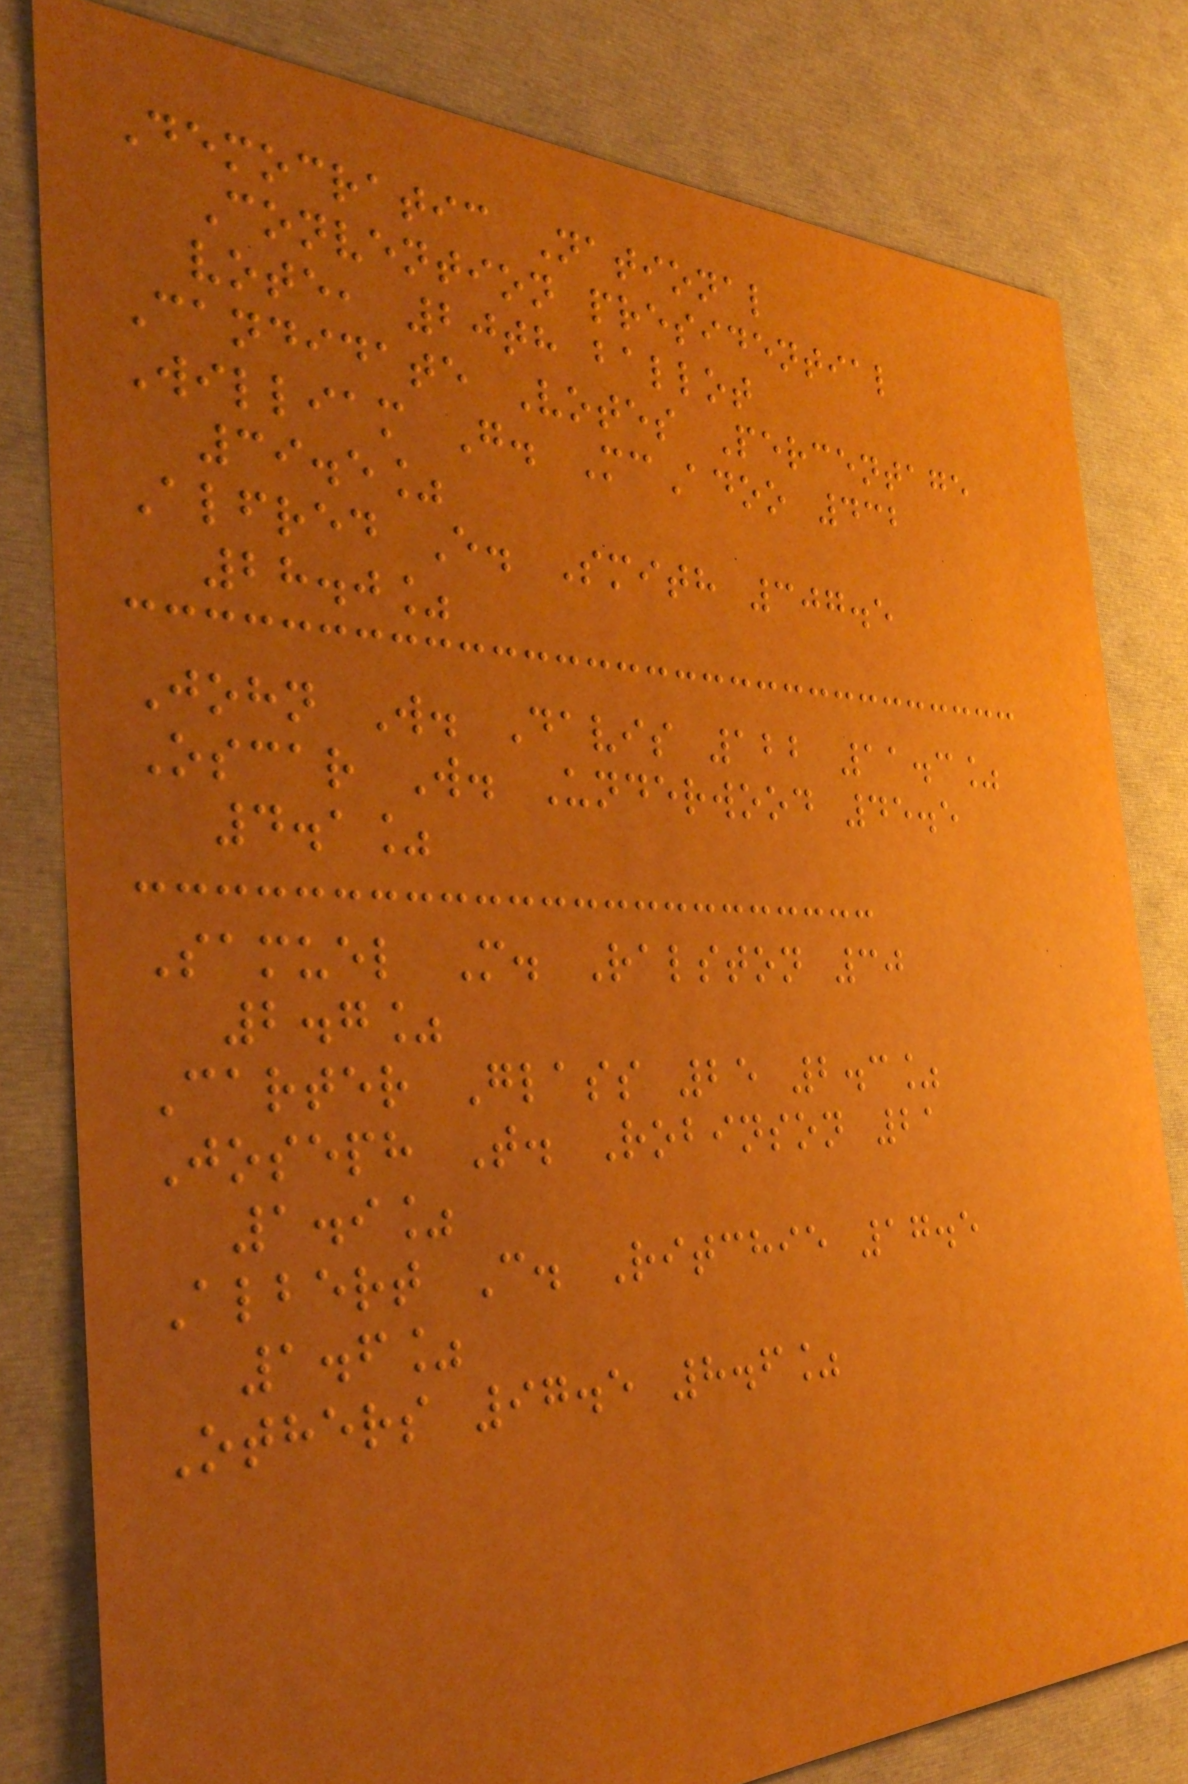Democratic National
Convention presidential
vote, 20th ballot
Candidate Votes Percentage
William G. McAdoo 432
39.5%
Alfred E. Smith 307.5
28.0%
John W. Davis 122 11.3%
Oscar W. Underwood 45.5
4.1%
Samuel M. Ralston 30
2.7%
Carter Glass 25 2.3%
Joseph T. Robinson 21
1.9%
Albert C. Ritchie 17.5
1.6%
Others 97.5 8.6%
